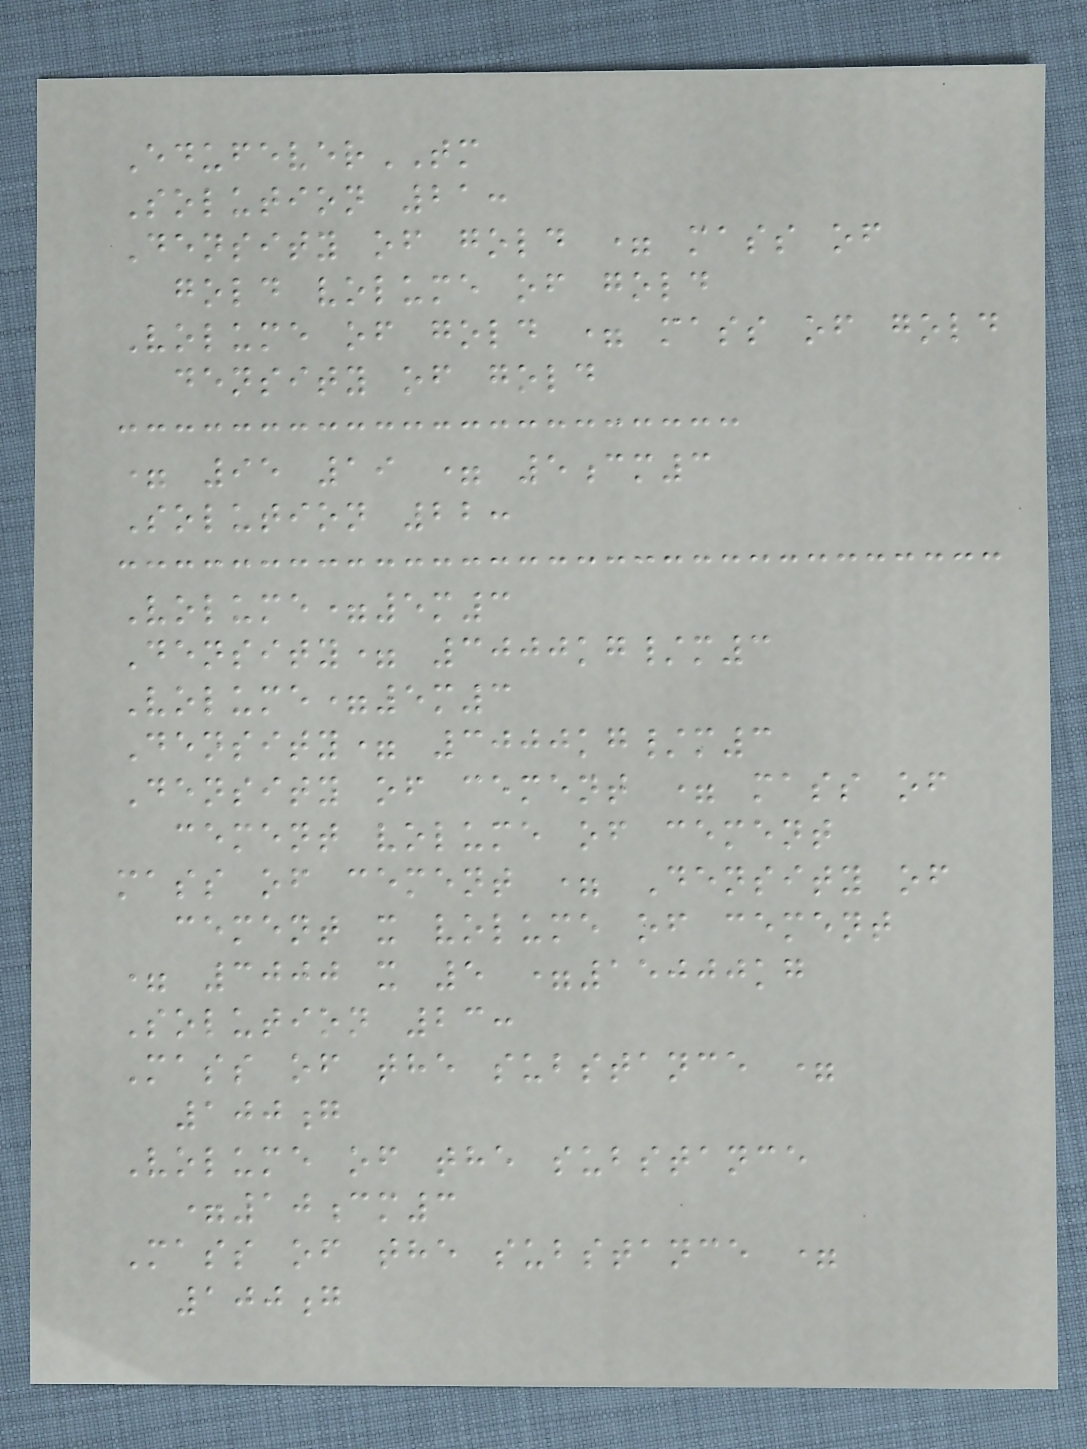EdufeverTM
Solution 21:
Density of gold = mass of
gold volume of gold
Volume of gold = mass of gold
density of gold
= 95 19 = 5cm3
Solution 22:
Volume=5m3
Density= 3000kg/m3
Volume=5m3
Density= 3000kg/m3
Density of cement = mass of
cement volume of cement
mass of cement = Density of
cement x volume of cement
= 3000 x 5 =15000kg
Solution 23:
Mass of the substance =
100g
Volume of the substance
=10cm3
Mass of the substance =
100g
